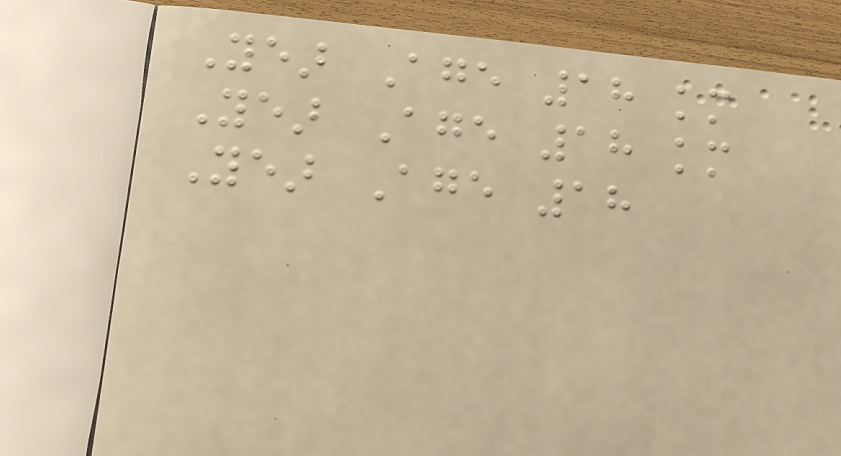Year Age 18 km
Year Age 18 km
Year Age 18
